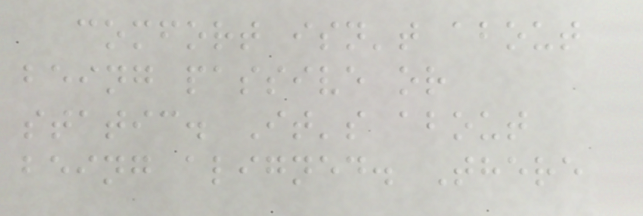comfort isn't about
being passive or
static. It's about
being aligned. There
